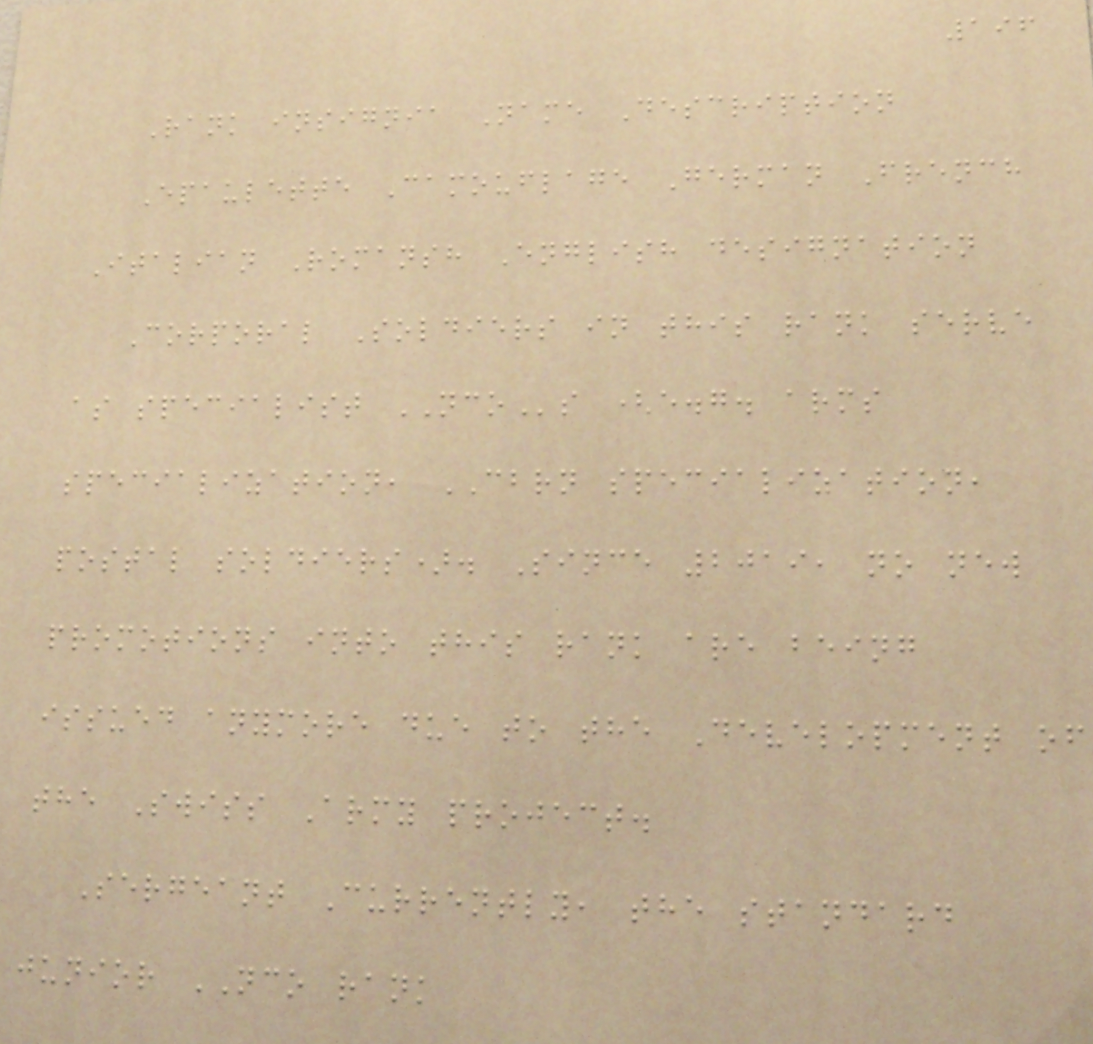196
Rank insignia Name Description
Epaulette Camouflage German French
Italian Romansh English designation
Corporal Soldiers in this rank serve
as specialist NCOs (e.g. arms
specialization, CBRN specialization,
postal soldiers). Since 2019, no new
promotions into this rank are being
issued anymore due to the Development of
the Swiss Army project.
Sergeant Currently, the standard
junior NCO rank
